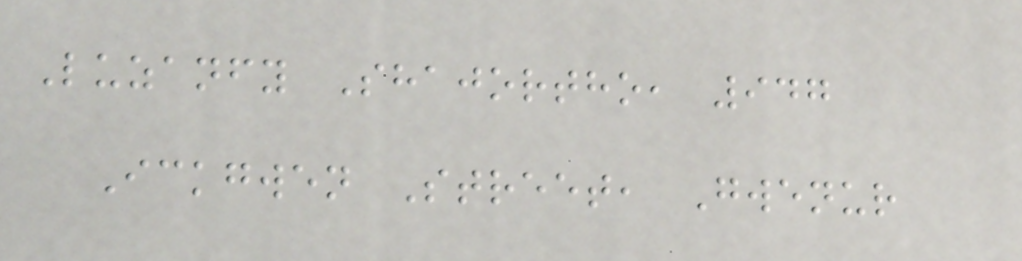Luzanfy Shajortho, 947
Ickgwen Street, Gwenur
